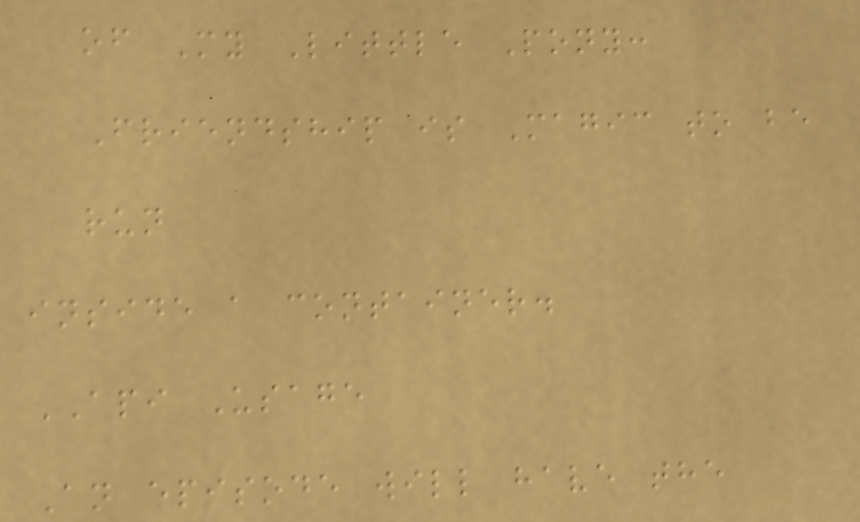of My Little Pony:
Friendship is Magic to be
run
inside a container.
API Usage
An episode will have the
